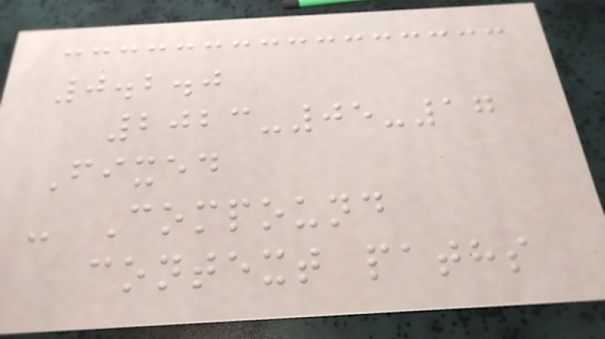0.2.0
2023-05-17
Fixed
- Compound
context paths
